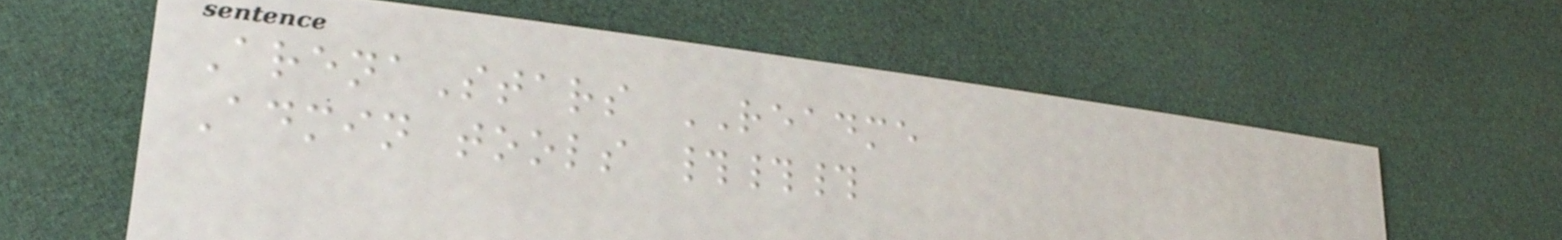ArenaStars README
Admin tools ###
